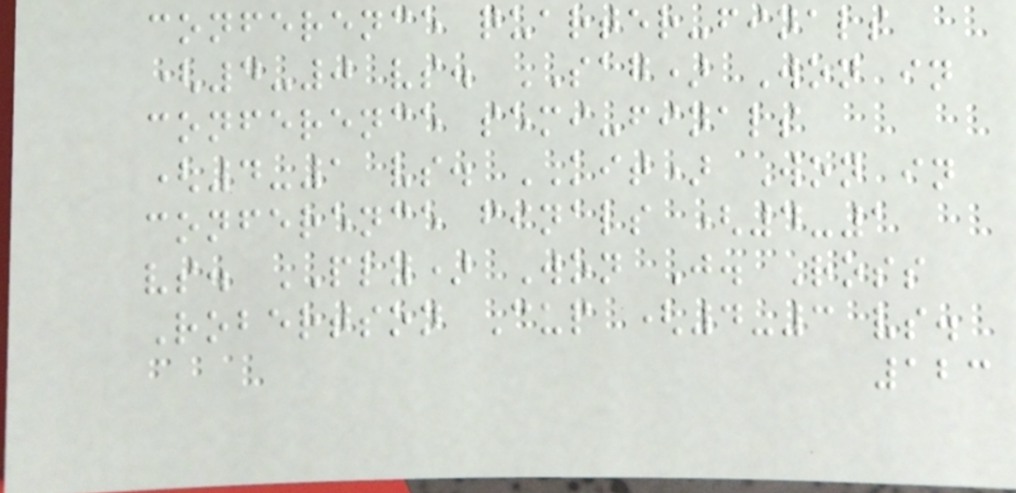conference quarter-finals
(4-0 vs. SAG) Won in
conference semi-finals
(4-1 vs. KIT) Won in
conference finals (4-1
vs. PLY) Won J. Ross
Robertson Cup (4-3 vs.
123
